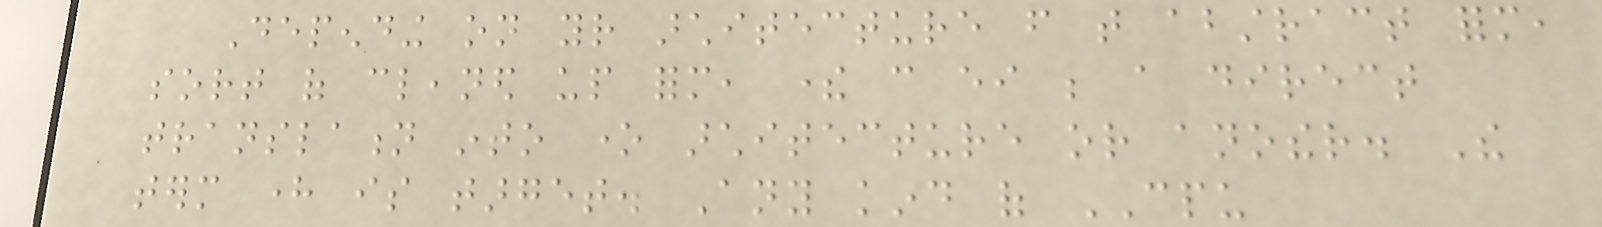Depending on your architecture from that abstract form,
sort of cleaned up form, there can either be a direct
translation into one architecture or another. The
term here is target. Any kind of CPU
